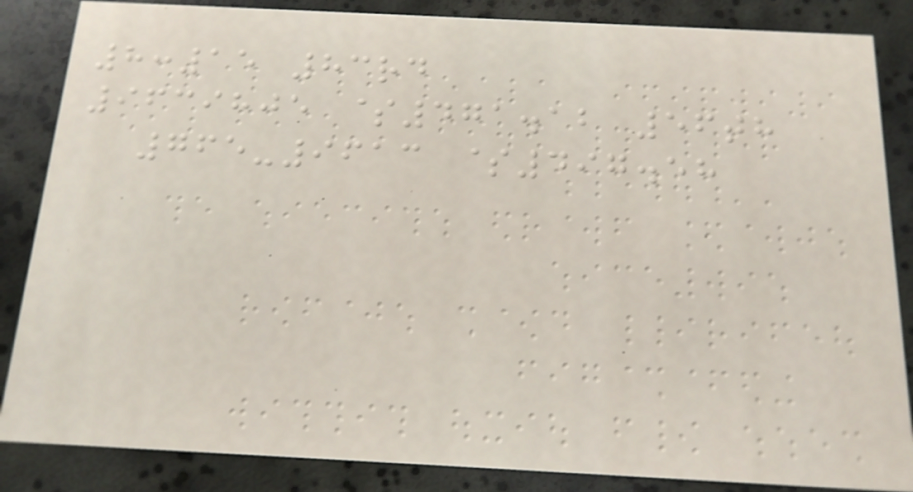8:15 83rd
9639805 $471.12 56th
765-9613 $497.58
